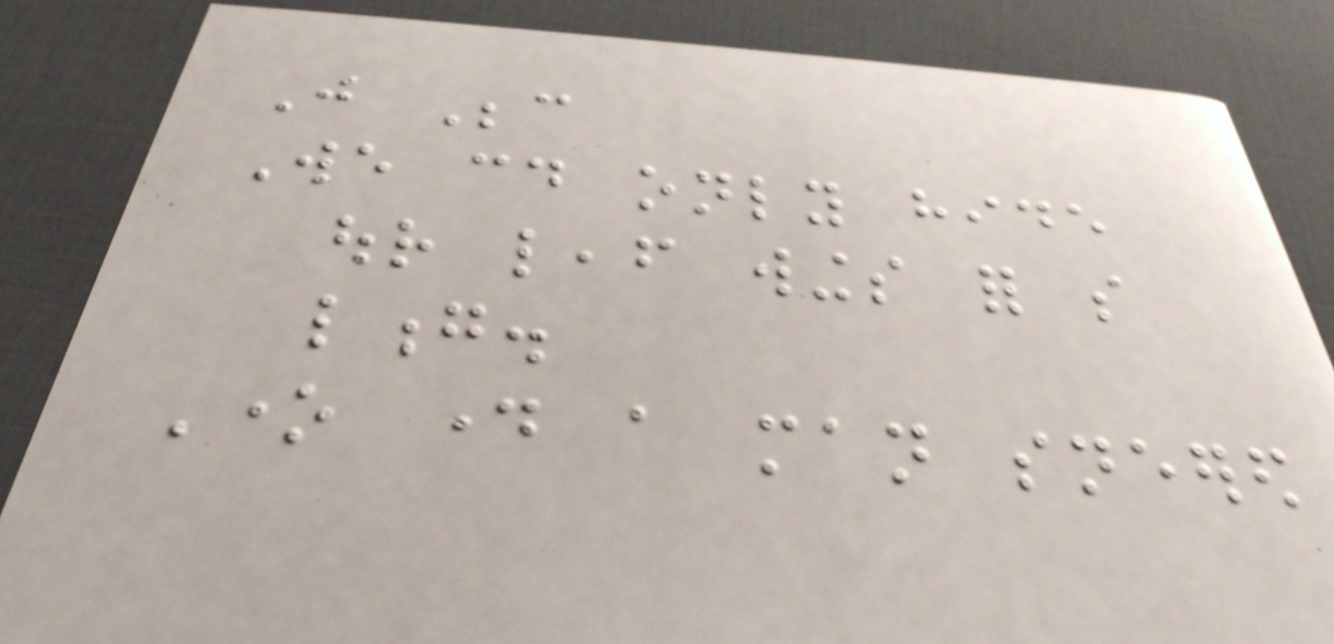Just Because
We could only hide
our leaf wings for so
long.
One day a man sneered
